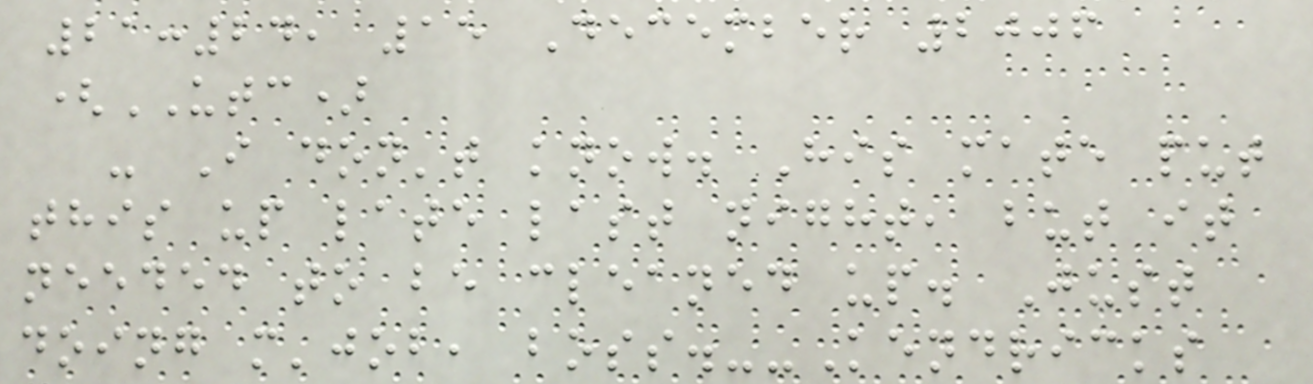21:24, 15 December 2006
(UTC)
- I don't know. His mate put
this up late last night, but it
needed to be cleaned up. Just
doing m'job, boss.--Kendricks
